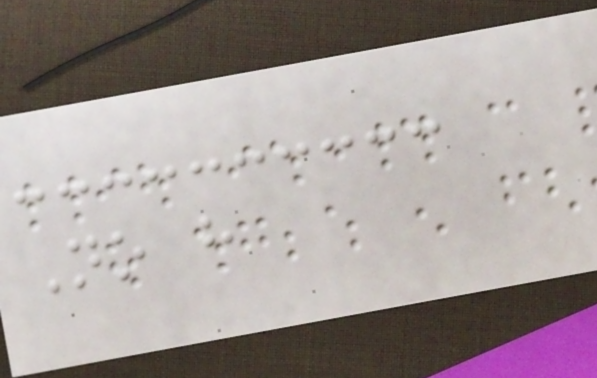No have
